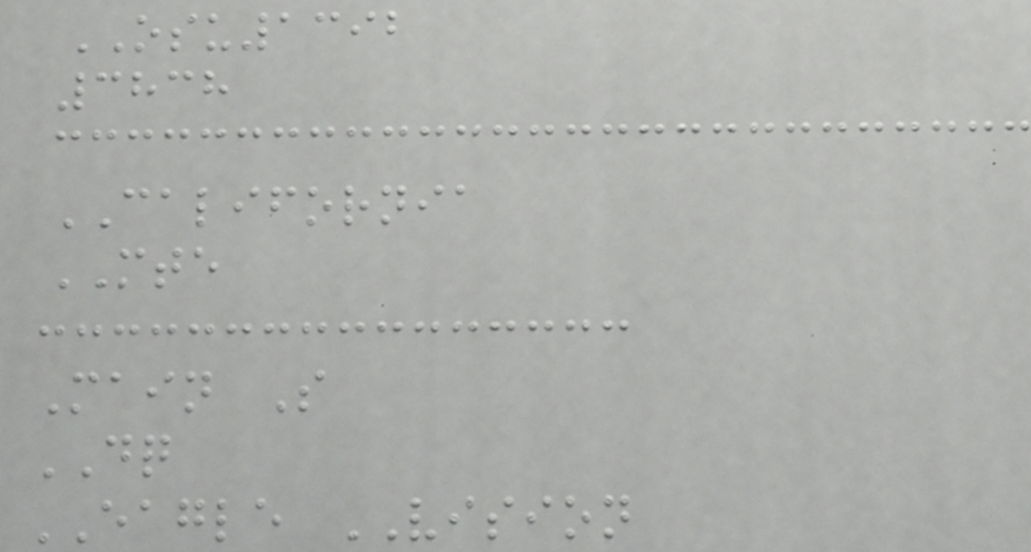OSU1392
3838
CALIFORNIA
MTE
Main S
DQ
EAGLE VISION
